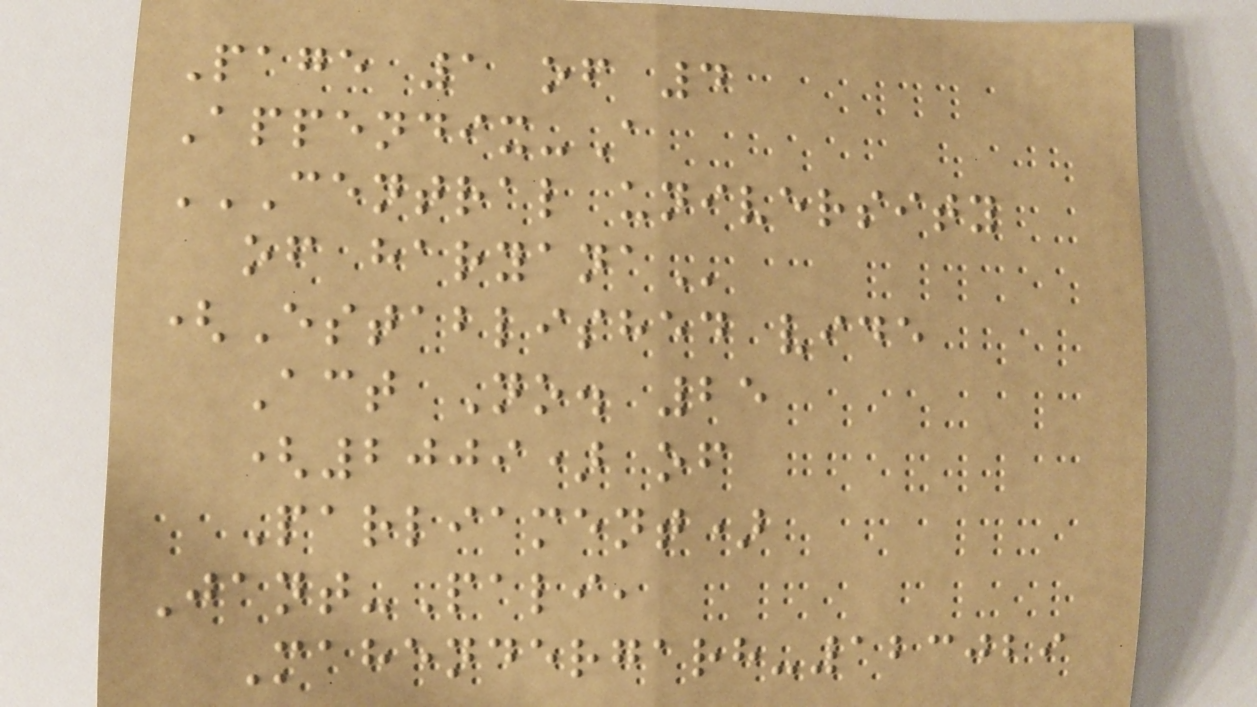Page 1 of 4
Appendix-A
CENTRAL UNIVERSITY
OF HARYANA
(Established vide
Act No. 25
(2009) of
Parliament)
Jant-Pali,
Mahendergarh-123029
